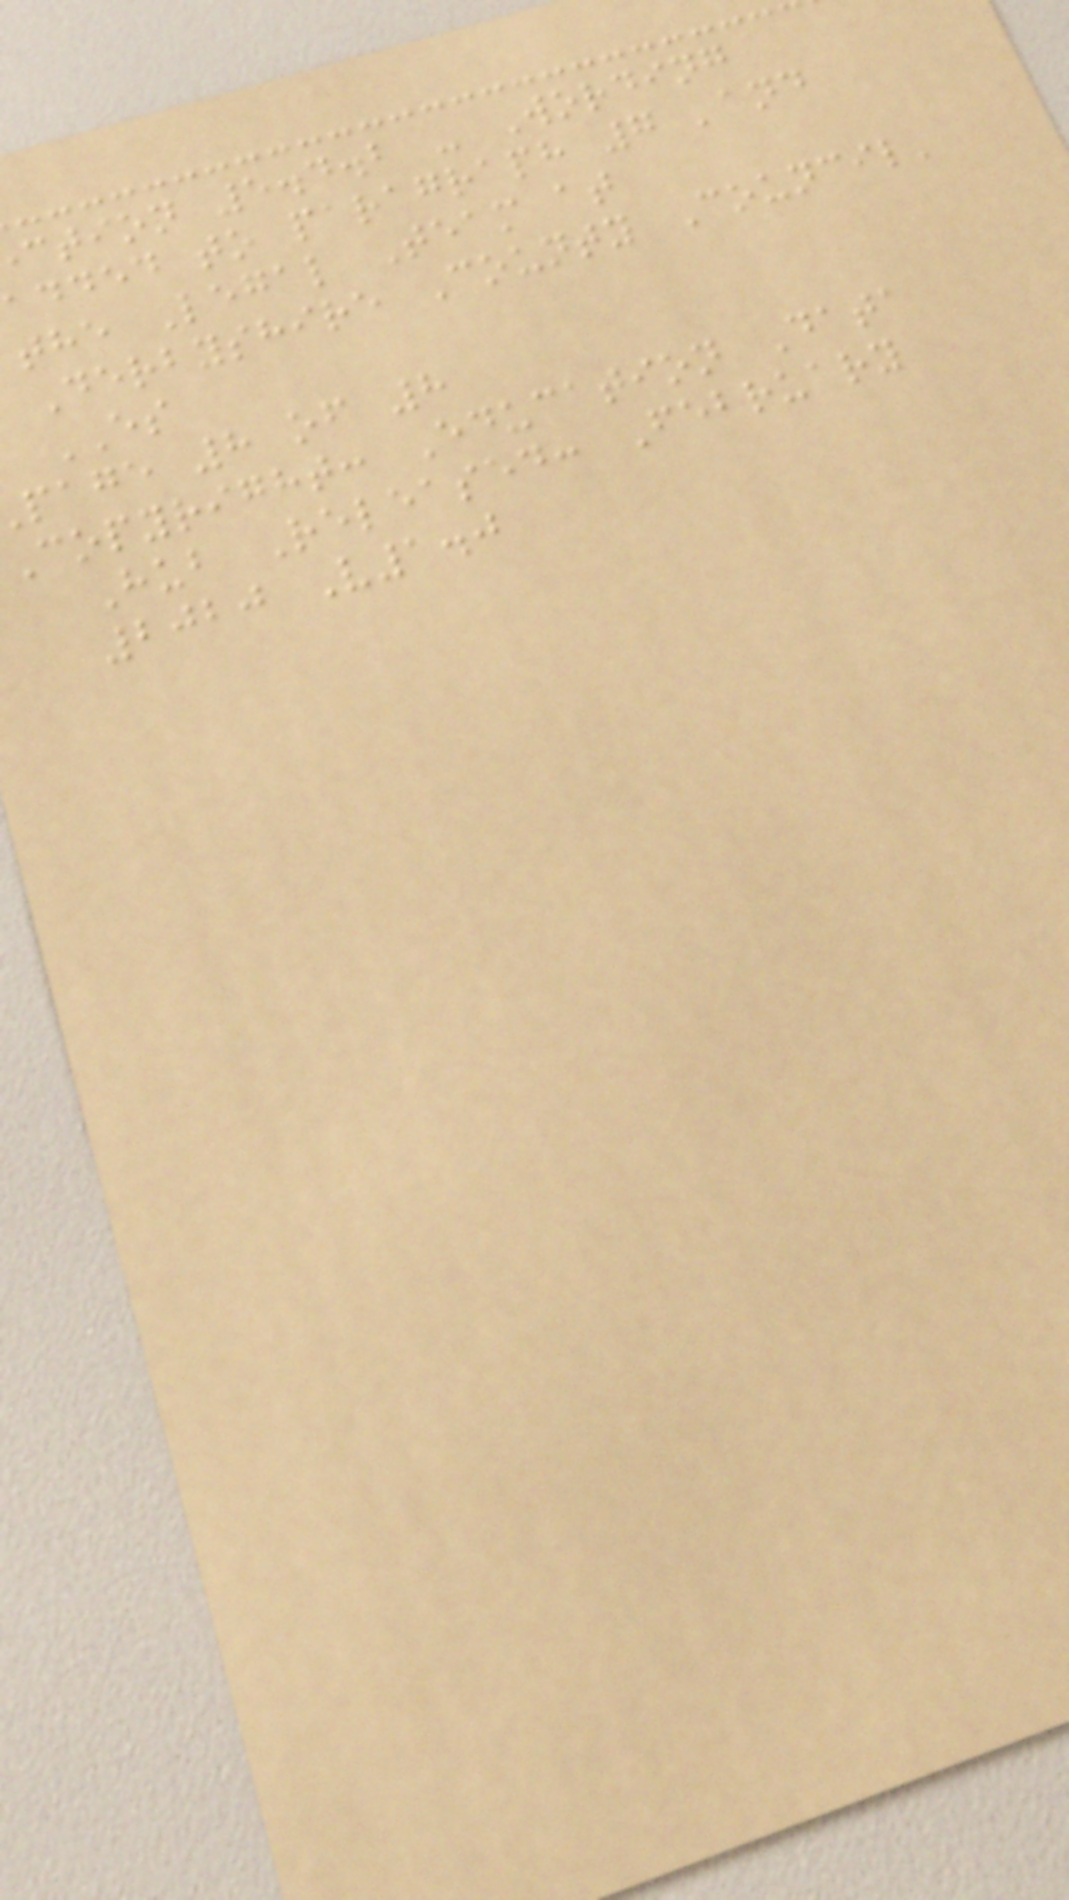ction 5.4.2 - Wording
added to paragraph 7 'and
the Legal Team at
Derbyshire County Council'
ES
page 8 of 8
Copyright: Education Data
Hub Released: February
2020 V1.0
